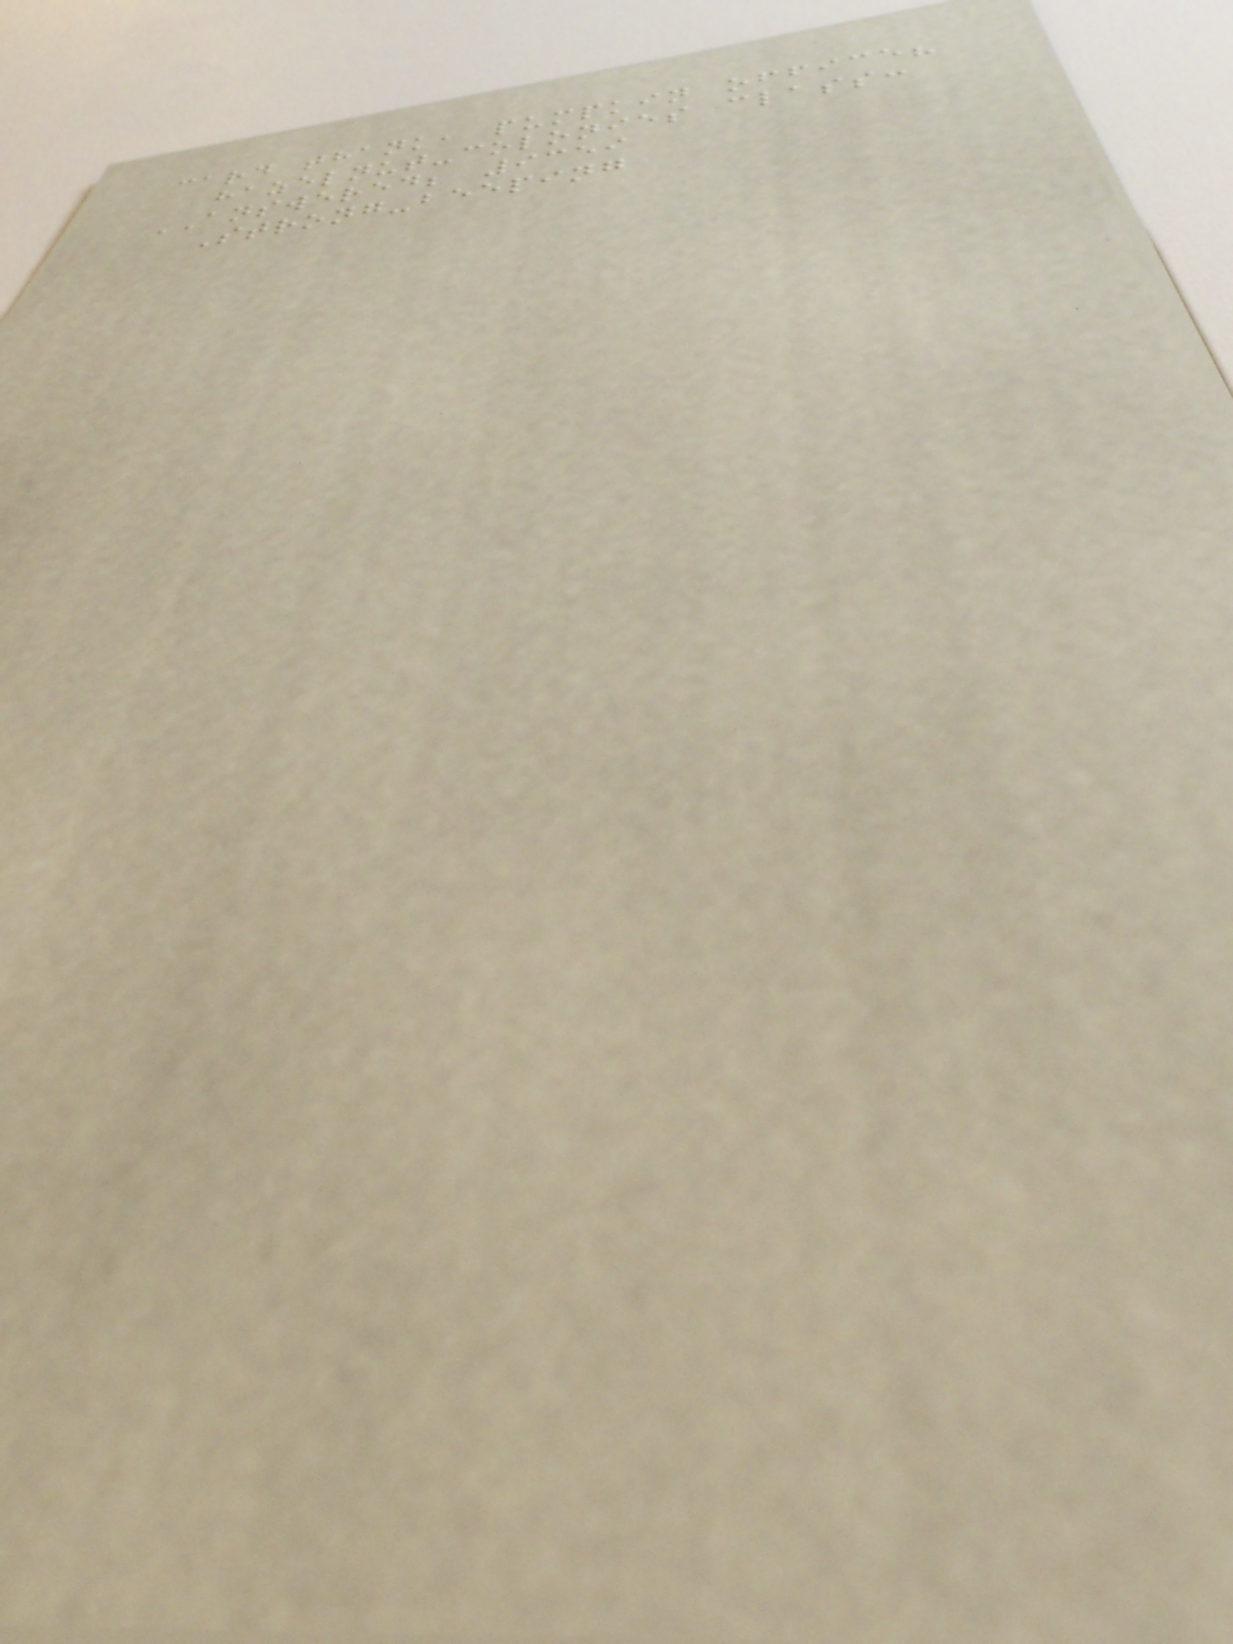card thank, pumpkin office?
hazelnut-colonies class:
ANSWERED; 9359
Strong-beeping
